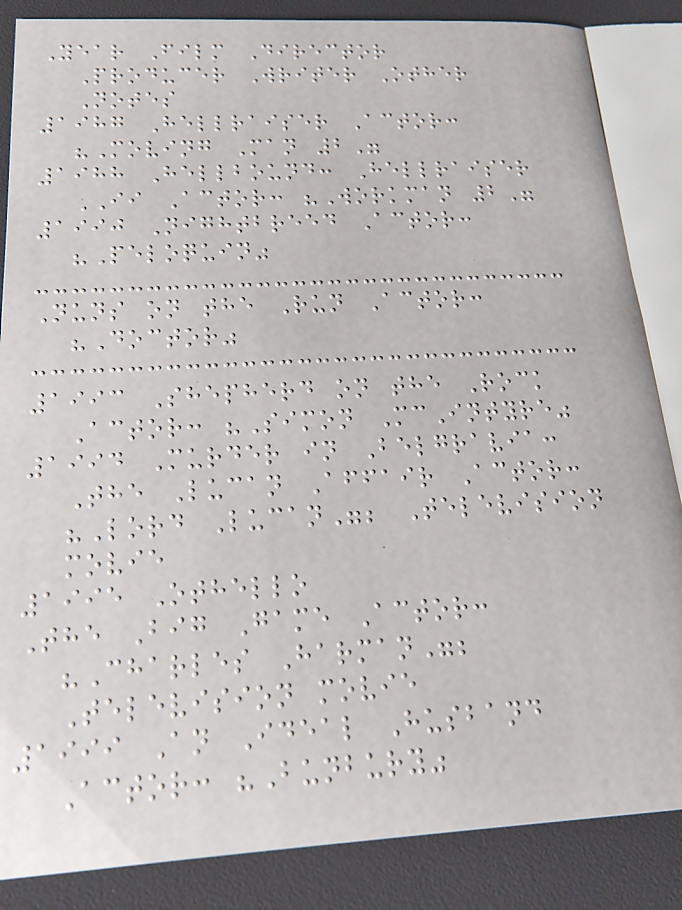Year Film Director
Producer Writer Other
Notes
1987 Hellraiser Actor:
"Moving Man 2"
1988 Hellbound: Hellraiser
II Actor: "Workman 2"
1990 Nightbreed Actor:
"Peloquin"
Nuns on the Run Actor:
"Doctor"
1993 Shepherd on the Rock
Actor: "Simon McIntyre"
1994 Murder in Belgravia:
The Lucan Affair Actor:
"Lord Lucan"; Television
movie
1995 Othello
The Big Game Actor:
"Charles Harman";
Television movie
1999 An Ideal Husband
Actor: "Bunbury"
